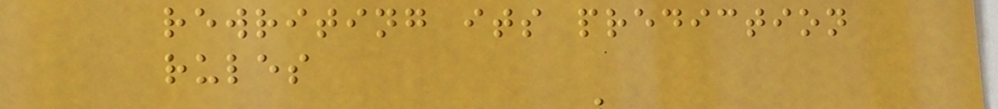rewriting its prediction
rules
